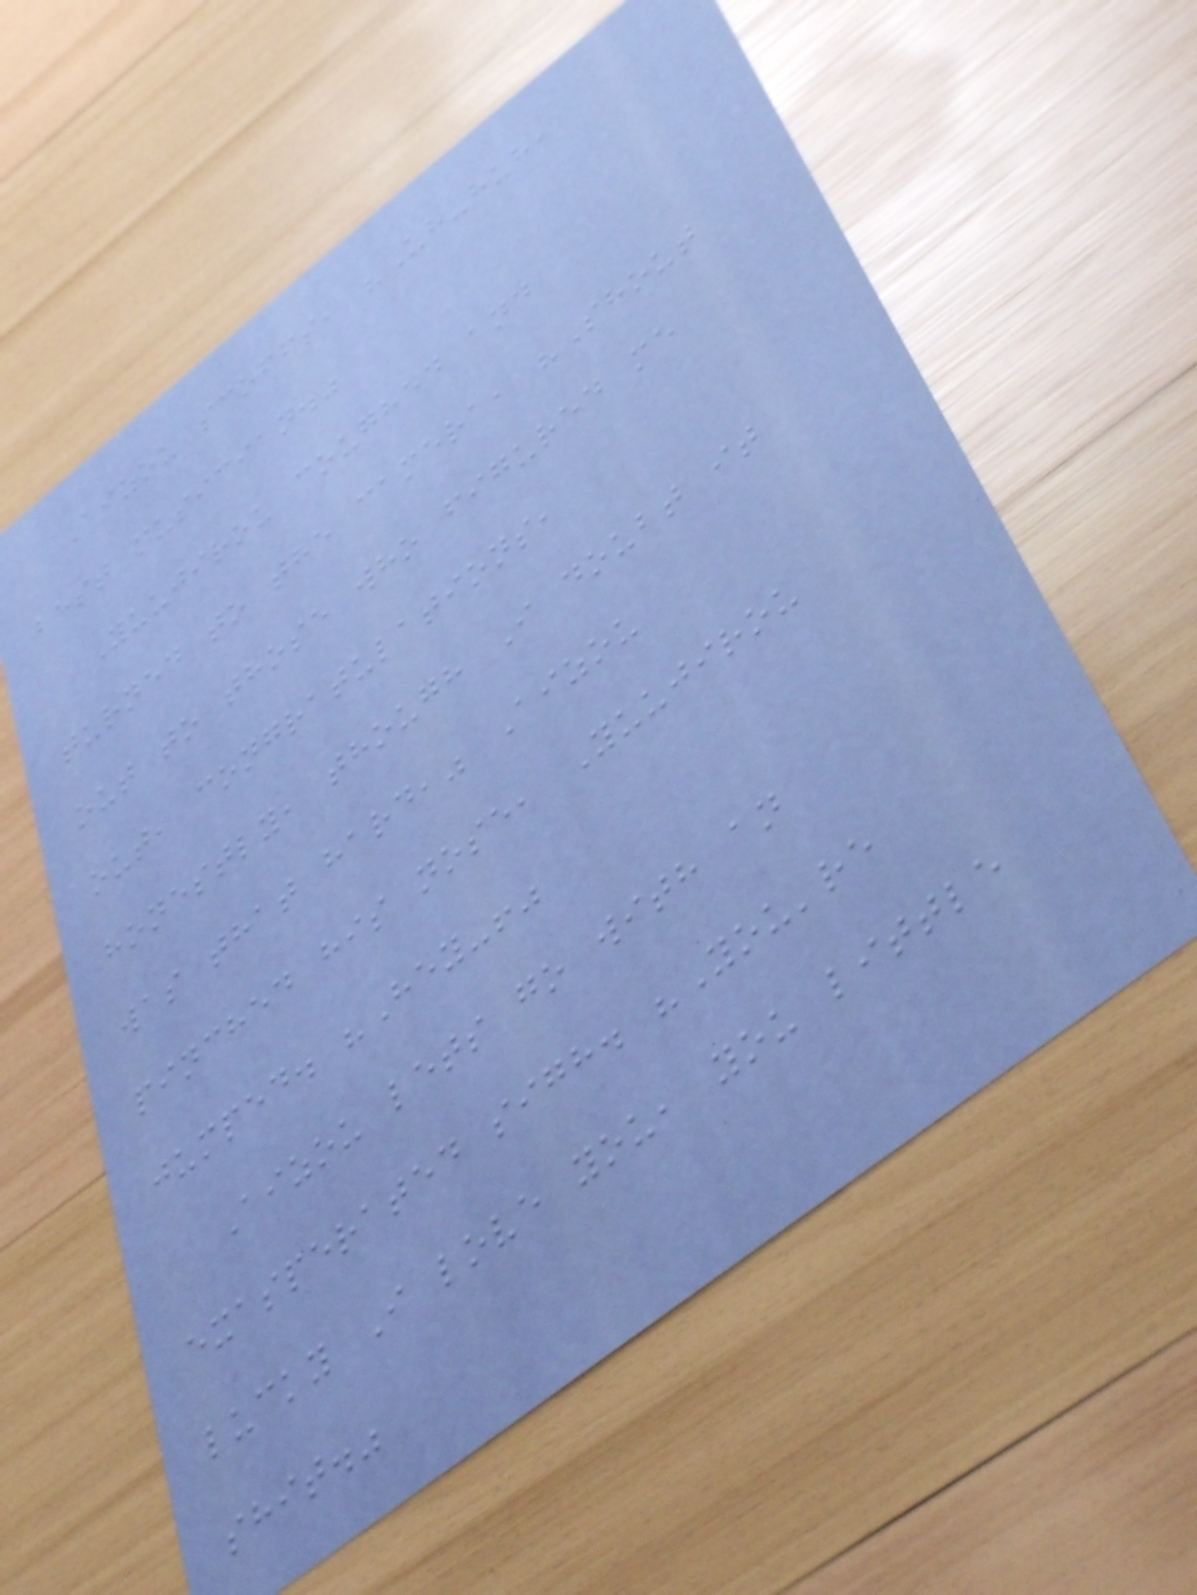Aizou scoffs, "Uh-huh,
best musician."
Yuujirou coughed and
turned to the camera, "Shout
out to those who figured me
out, congratulations,
honestly, though I doubt it
was that hard," Aizou
pinched his nose, Yuujirou
jumped. "Hey-!"
Aizou lets go with an
exasperated sigh. "You're
lucky I love you, you little
shit."
